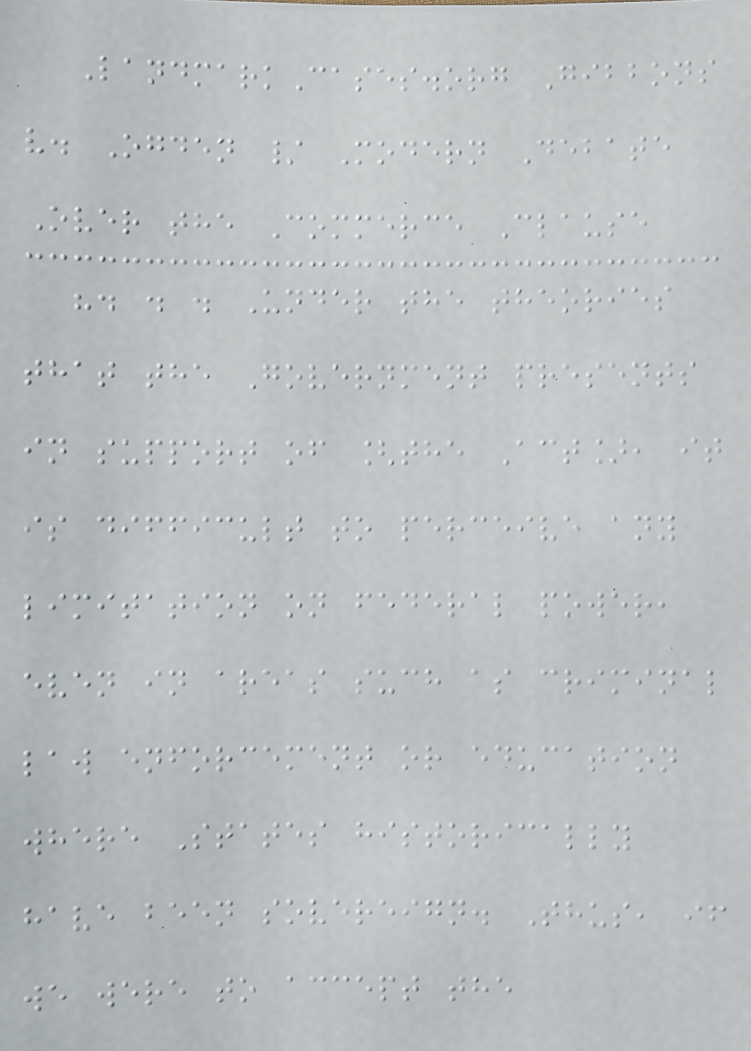LandmarkCases.org Gibbons
v. Ogden / Modern Debate
Over the Commerce Clause
". . . Under the theories
that the Government presents
in support of [the Act], it
is difficult to perceive any
limitation on federal power,
even in areas such as criminal
law enforcement or education
where States historically
have been sovereign. Thus, if
we were to accept the
